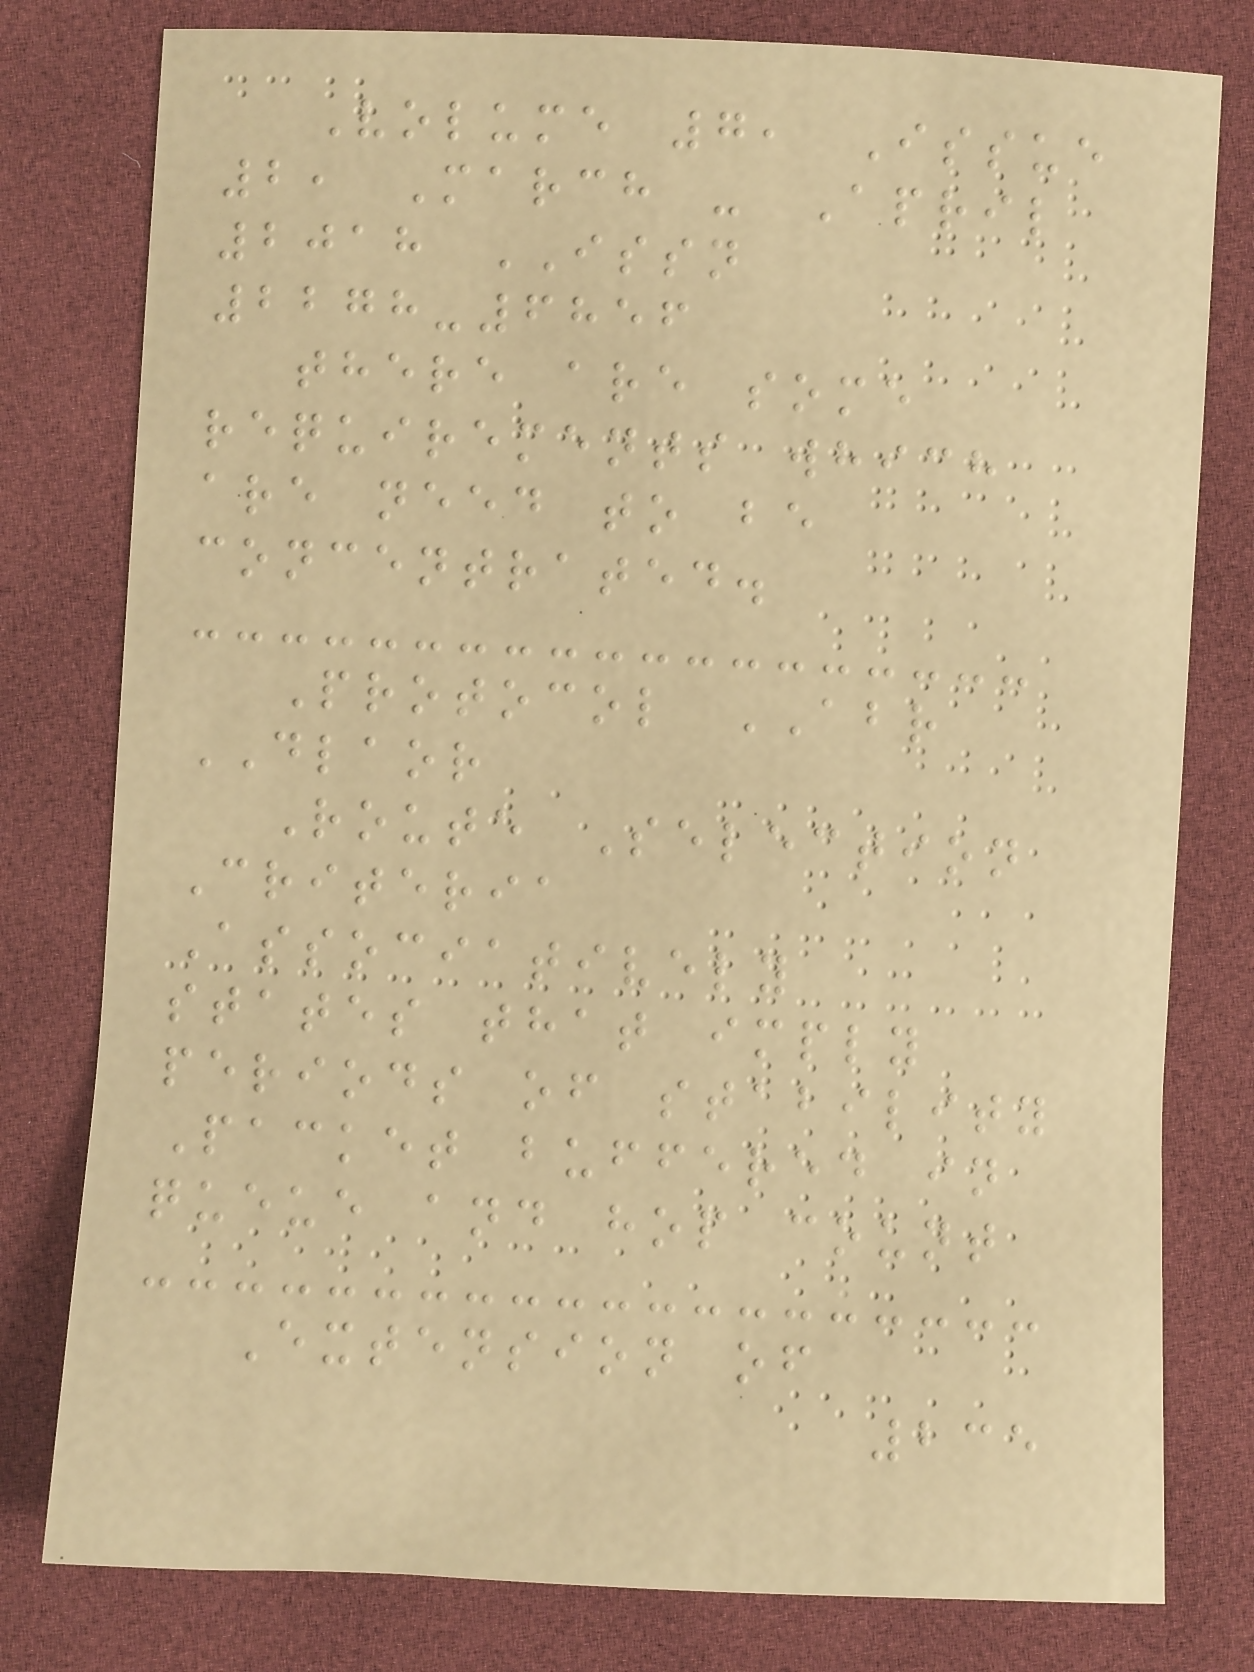Volume 7, Issue
2, March - April
2018 ISSN
2278-6856
there are some
requirements which
are need to be
concentrated.
Protocol ABR
DLAOR
Route Selection
Criteria
Associatively
states that imply
periods of stability
Packet buffered in
queue and hop count
Extension of
235
